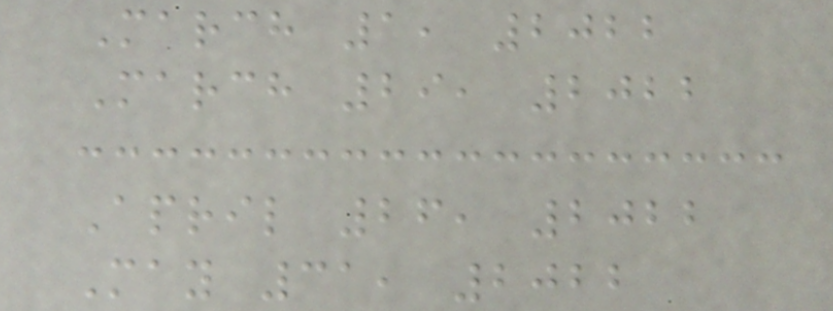March 1, 2022
March 29, 2022
April 26, 2022
May 31, 2022
